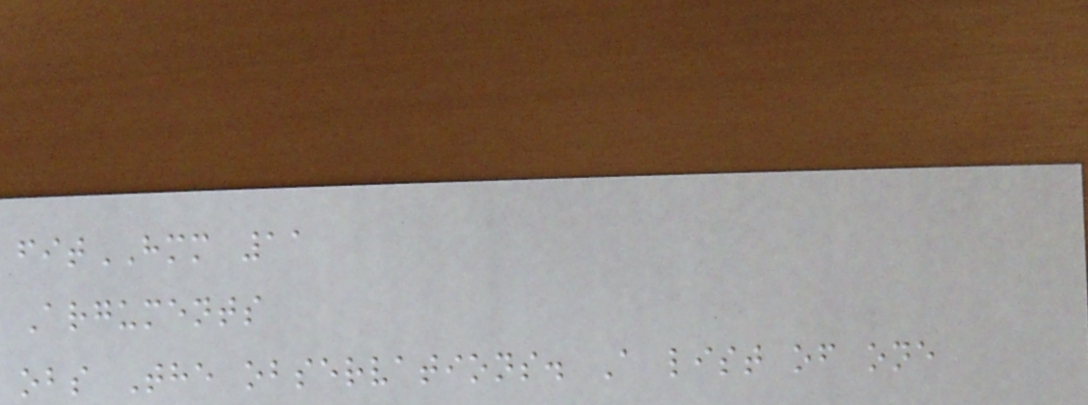fitHMM 11
Arguments
obs The observations. A list of one
